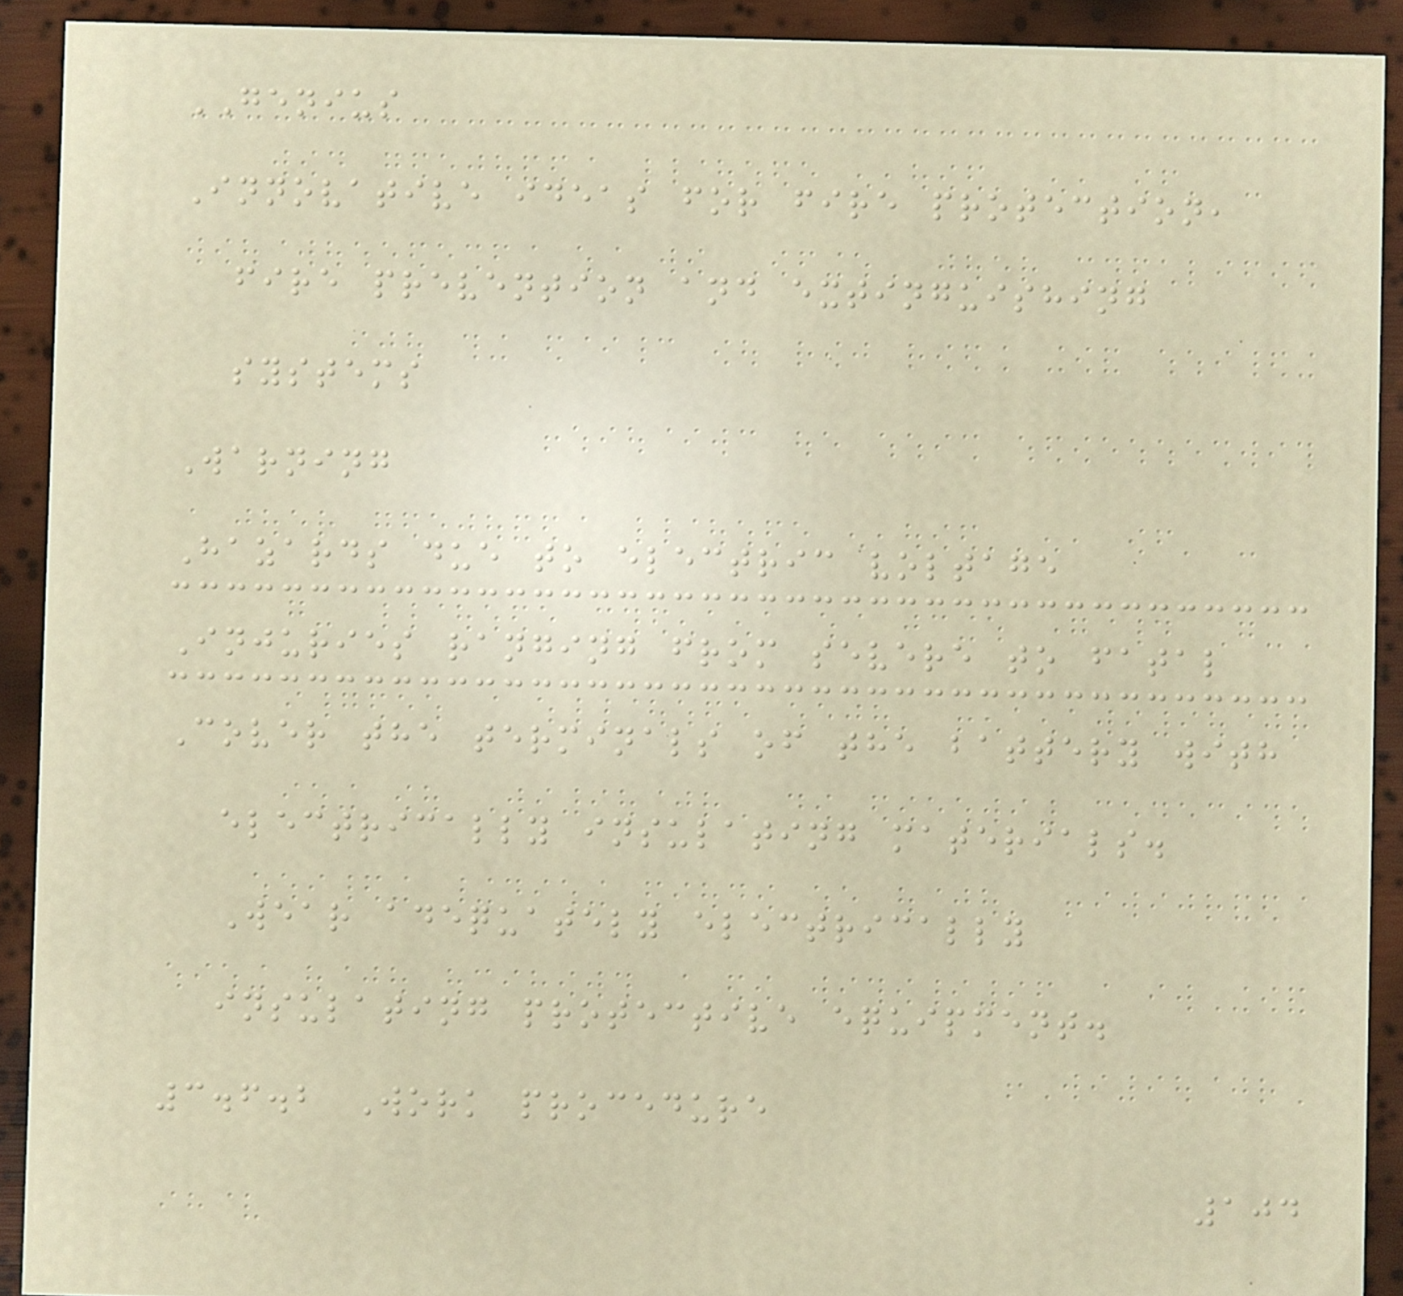GENIUS
Innovative ideas for fire protection,
fire prevention and extinguishing
systems
Warning
Hazards due to electric voltage
Injuries ranging from severe to fatal
Cover the terminals of the battery with
electrically insulating materials.
Wear adequately electrically
insulating protective equipment.
3.6.2 Work procedure
104
